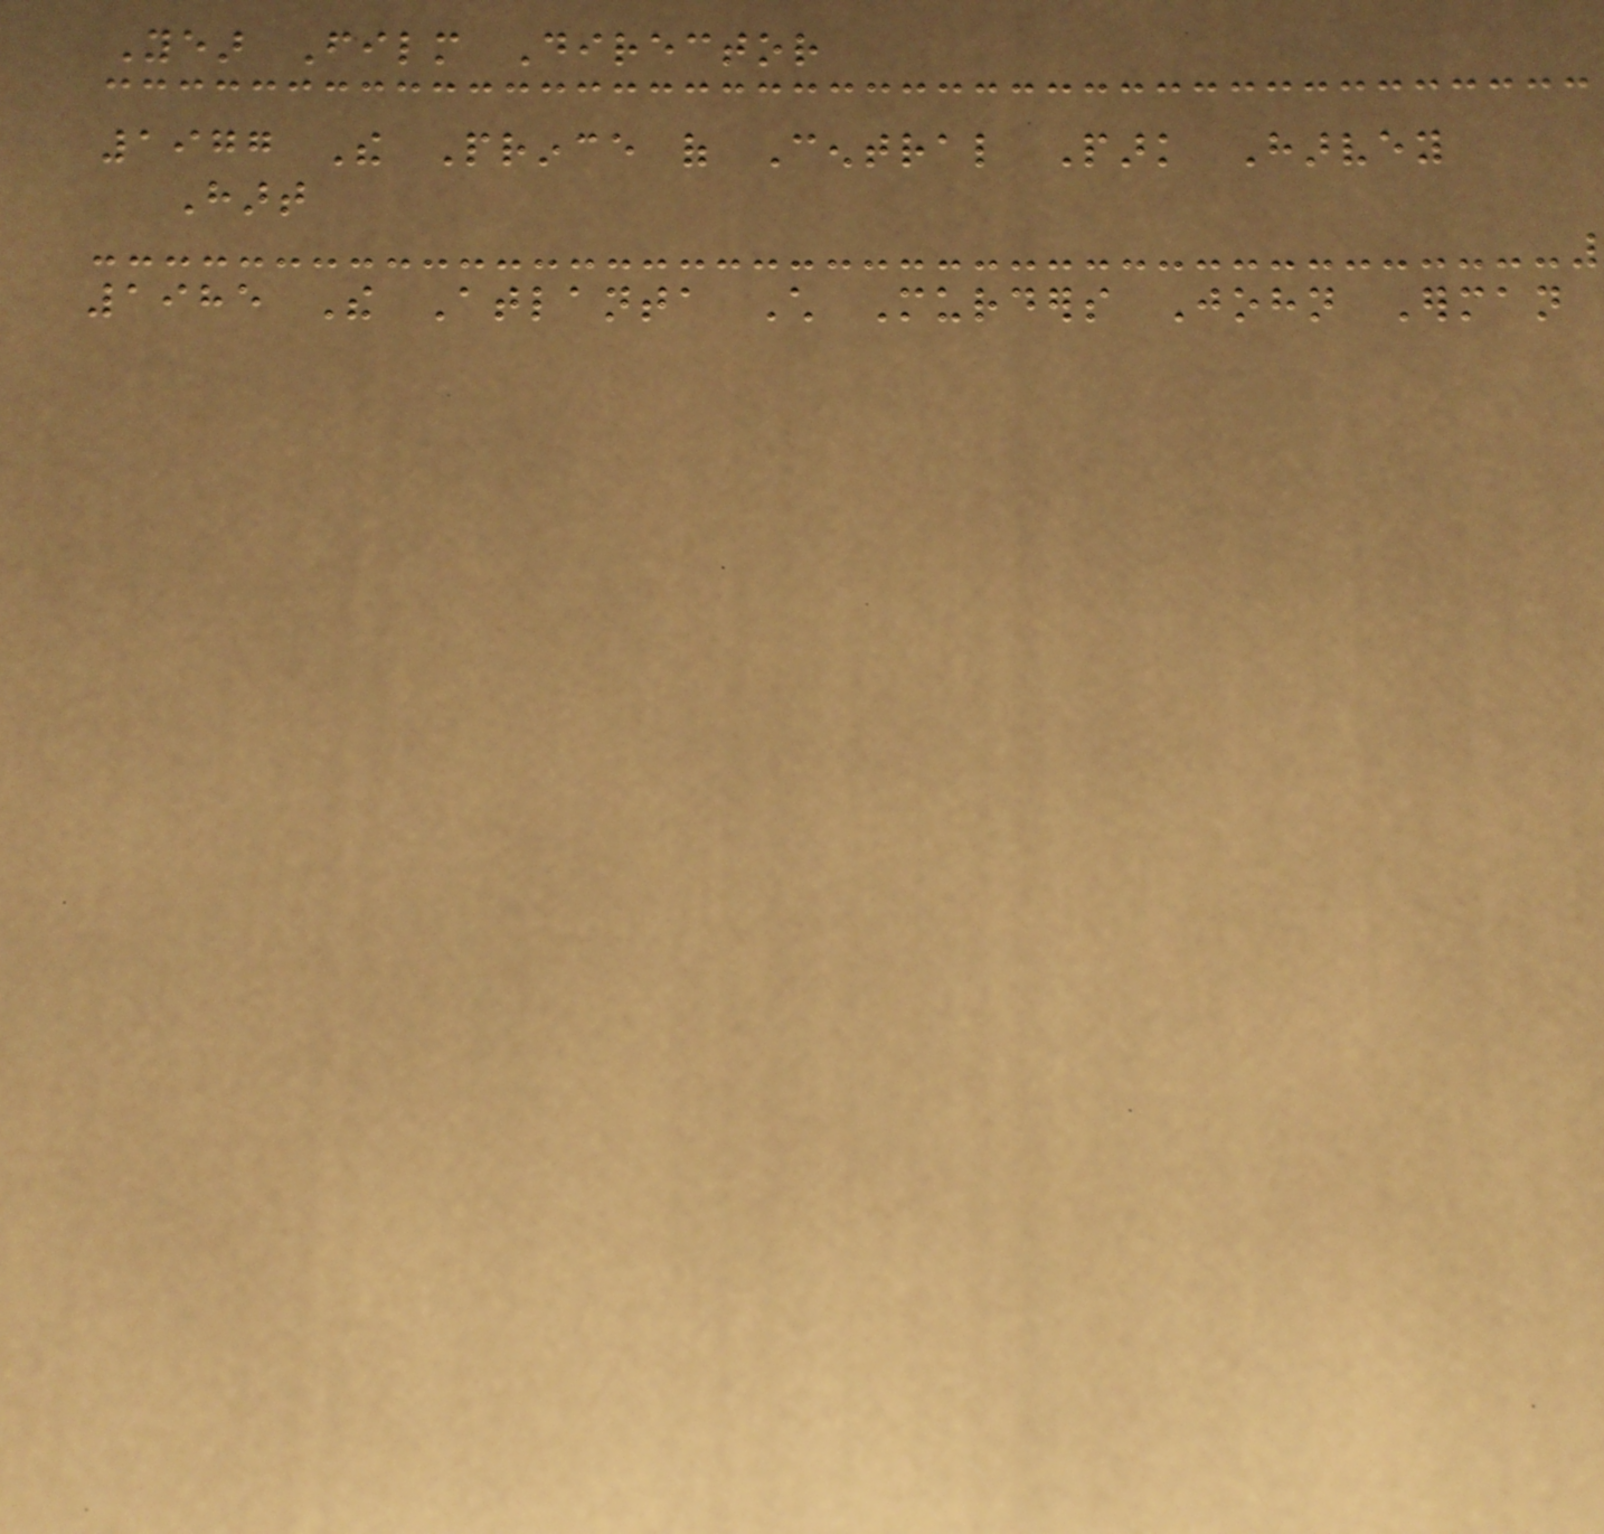Year Film Director
1977 The Prince of Central Park Harvey
Hart
1985 The Atlanta Child Murders John Erman
